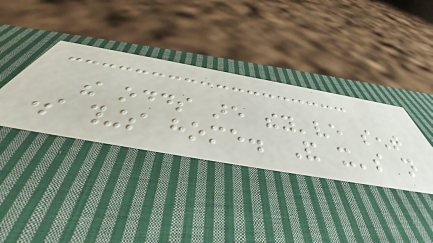the odds are they've sent
some things home. And it's not
